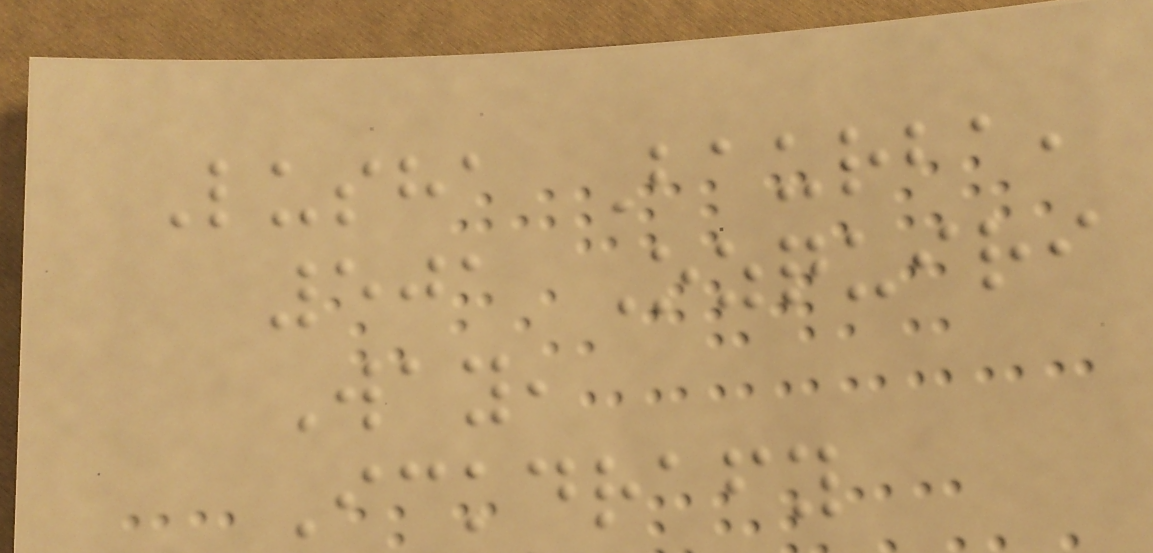Lusha Baurba,
501 Ozquiri
Way,
Ickdrafy
